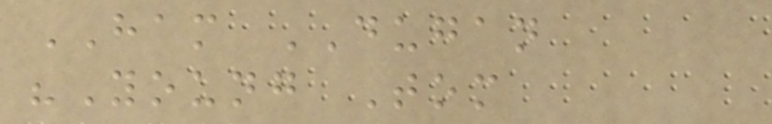HAM DUGAN
"Young Tom
